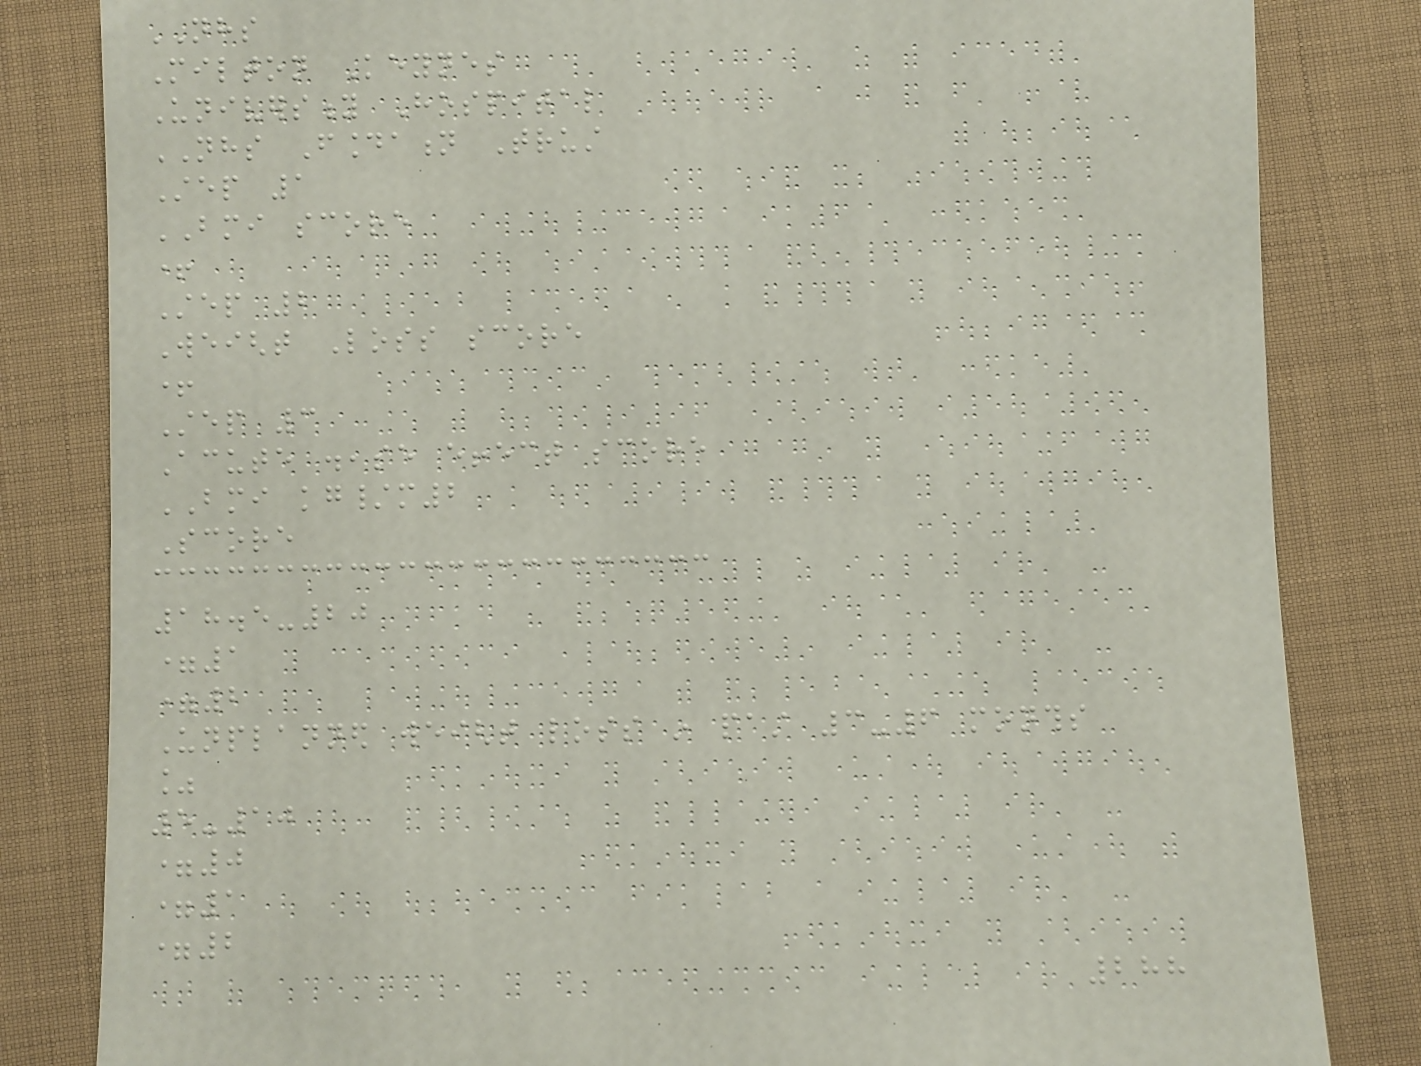NHS
Milton Keynes
University Hospital
NHS Foundation Trust
Step 1
BMI score
+
Step 2
Weight Loss score
+
Step 3
Acute disease effect score
BMI kg/m2
Score
18.5-20
=1
=2
Unplanned weight loss in past 3-6 months
%
5-10
=0
=1
=2
288
